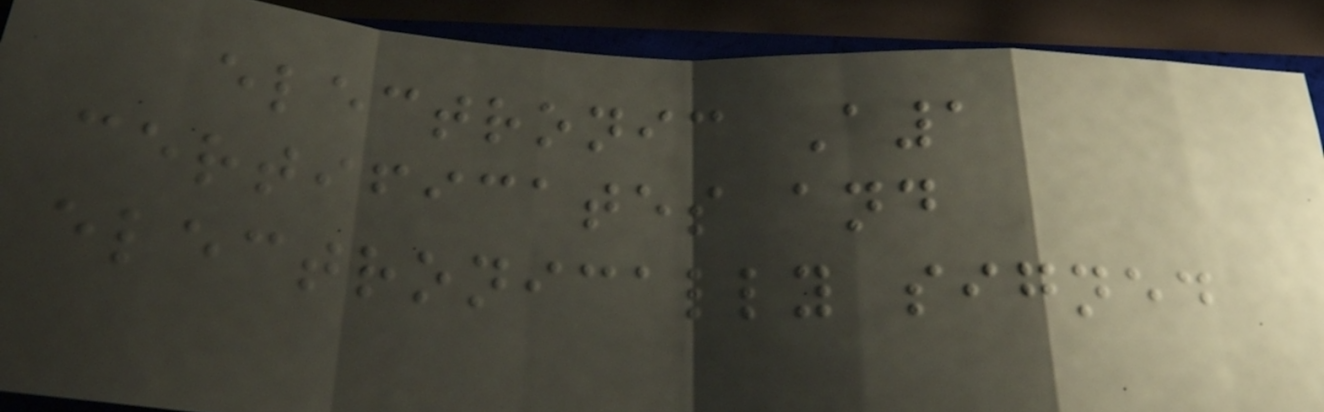electronic A1
certificates and
electronically signed
